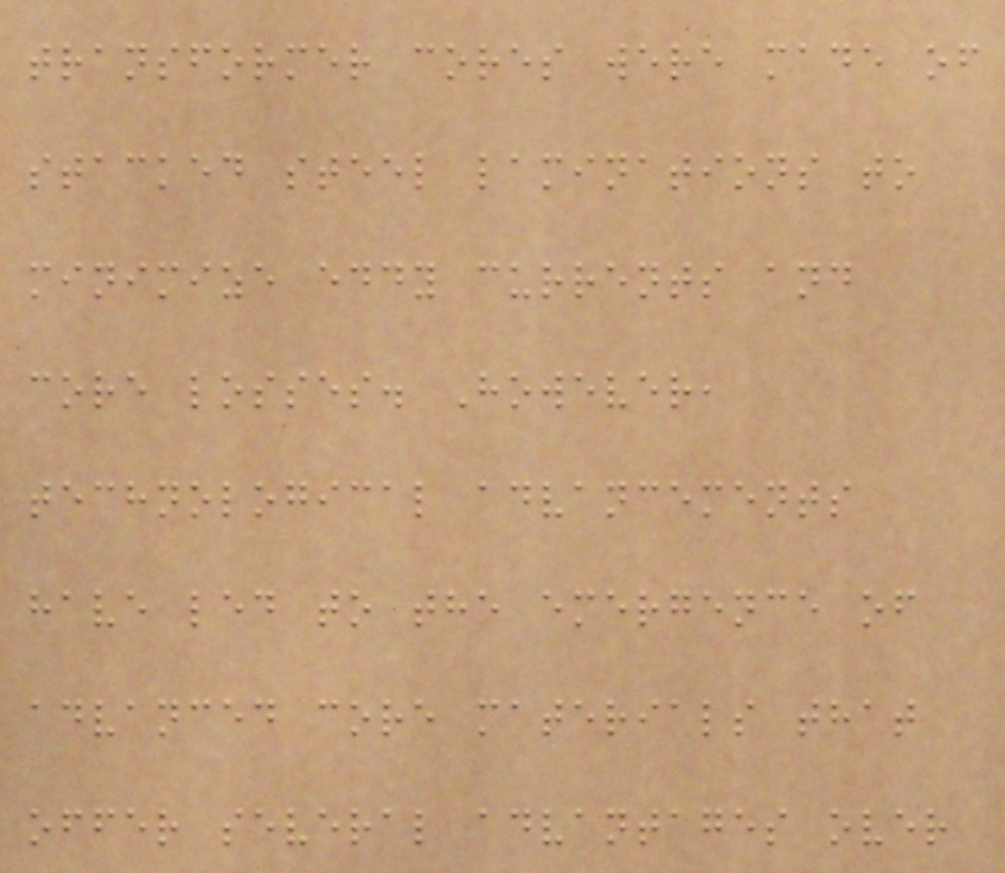transformer cores were made of
stacked steel laminations to
minimize eddy currents and
core losses. However,
technological advancements
have led to the emergence of
advanced core materials that
offer several advantages over
